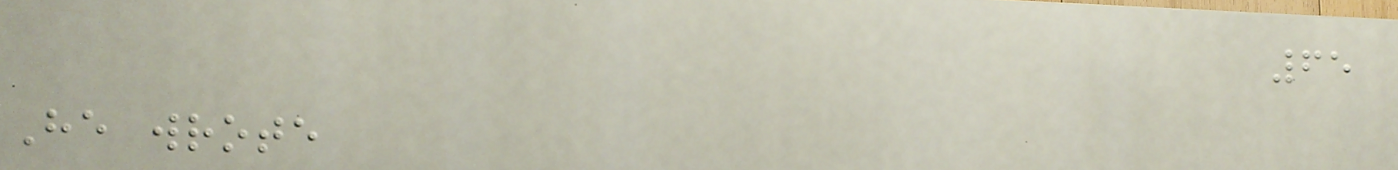65
He wrote
